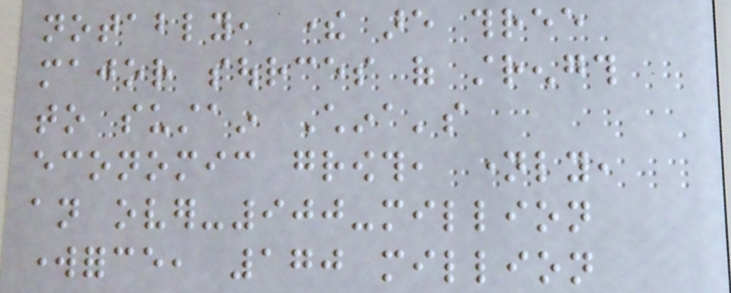notably, there are three
major sources of strength
to sustain China's
economic growth, namely,
an over-900-million
workforce, 170 million
